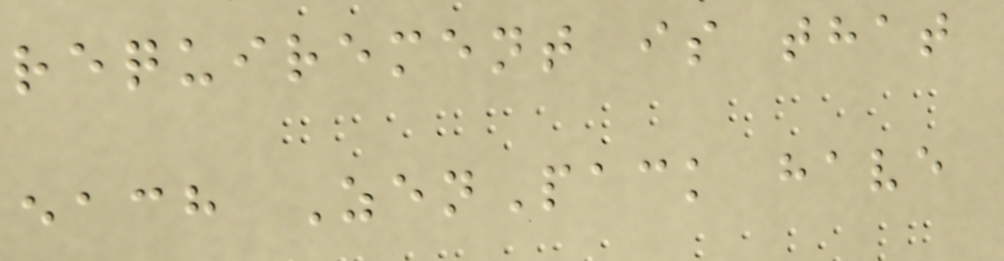requirement is that
each ZenPack have
